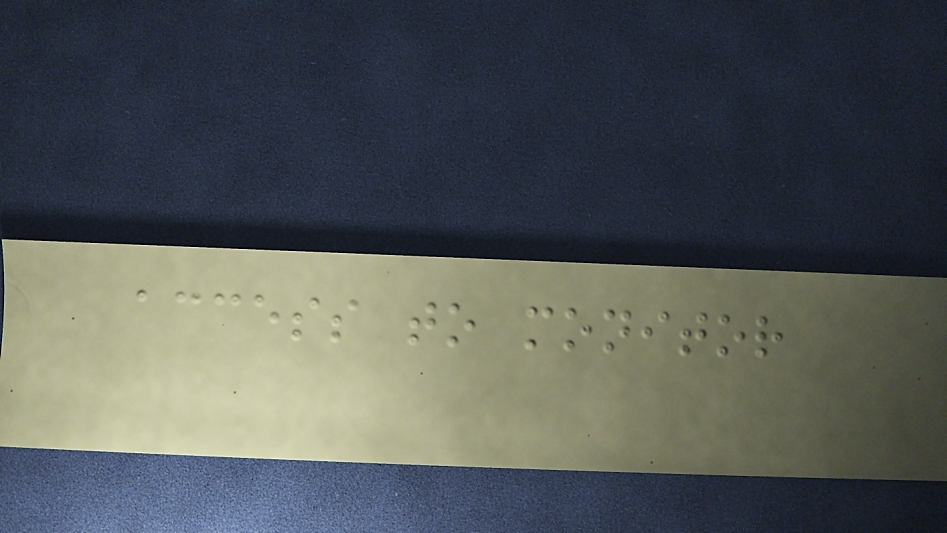access to monitor
